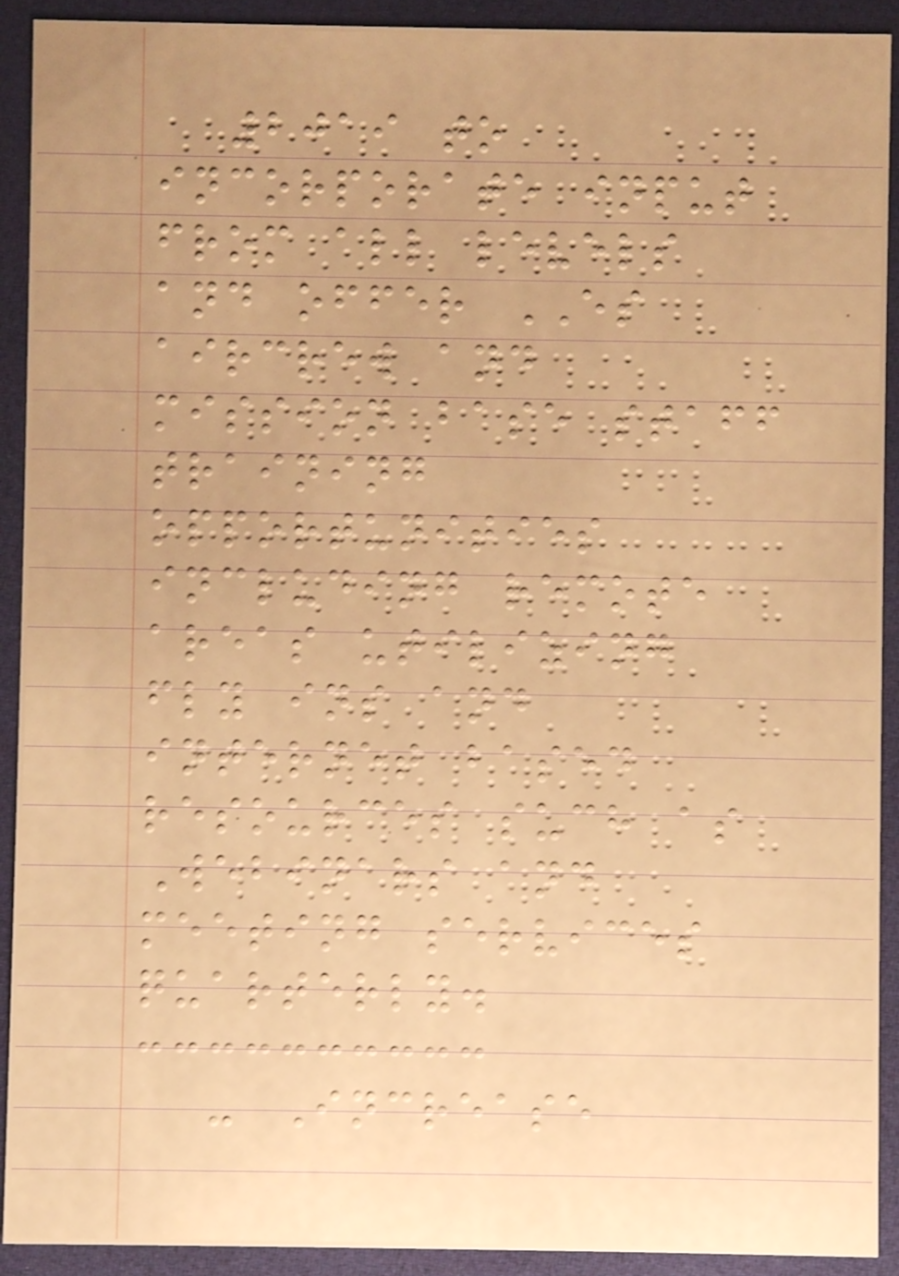2019 to
incorporate input
from all levels
and offer ES
aircrew and
mission base staff
training
opportunities
including remote
areas utilizing
fly ins and
internet based
resources such as
Webinars and
meeting services
quarterly.
- Increase
